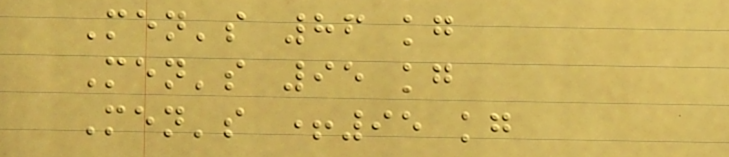Men's 86 kg
Men's 95 kg
Men's +95 kg
